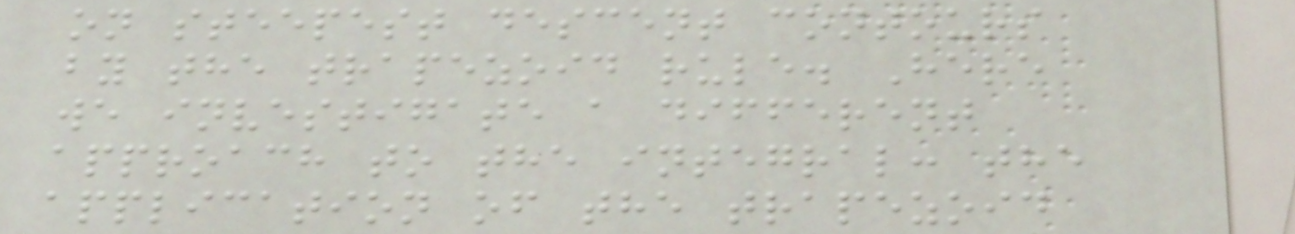on steepest descent contours
by the trapezoid rule. Here
we investigate a different
approach to the integral: the
application of the trapezoid
